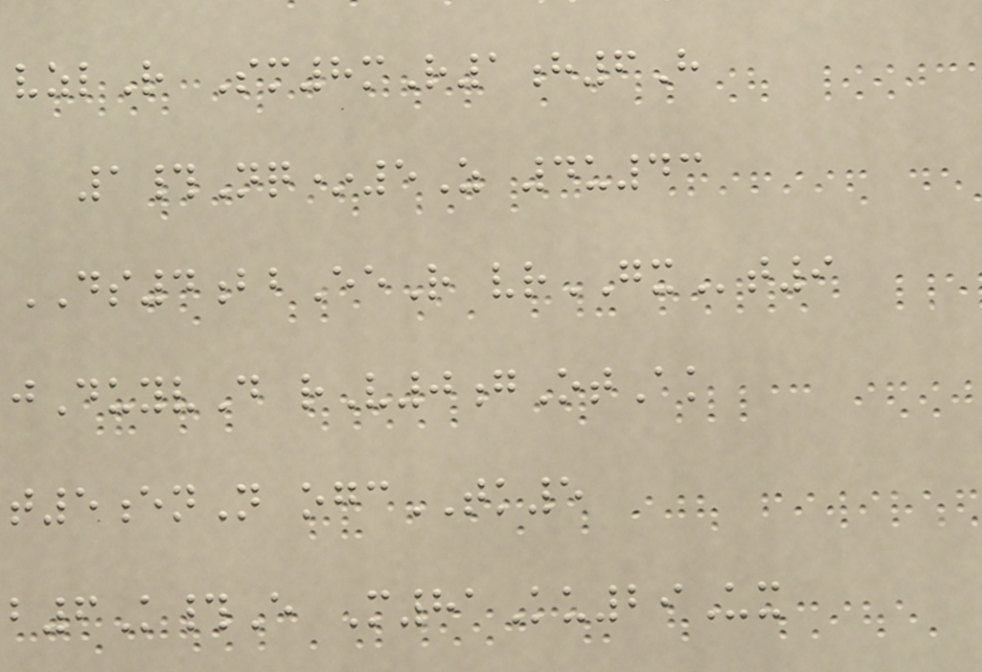vzlR Sm8mR1h6H
1#Nq*5Z 4u43
DS4bbEeR vrGXt9
jDuyvD rV0gOtAk
t5enN ogcTK5
b6K#E M81Ku29Ux
